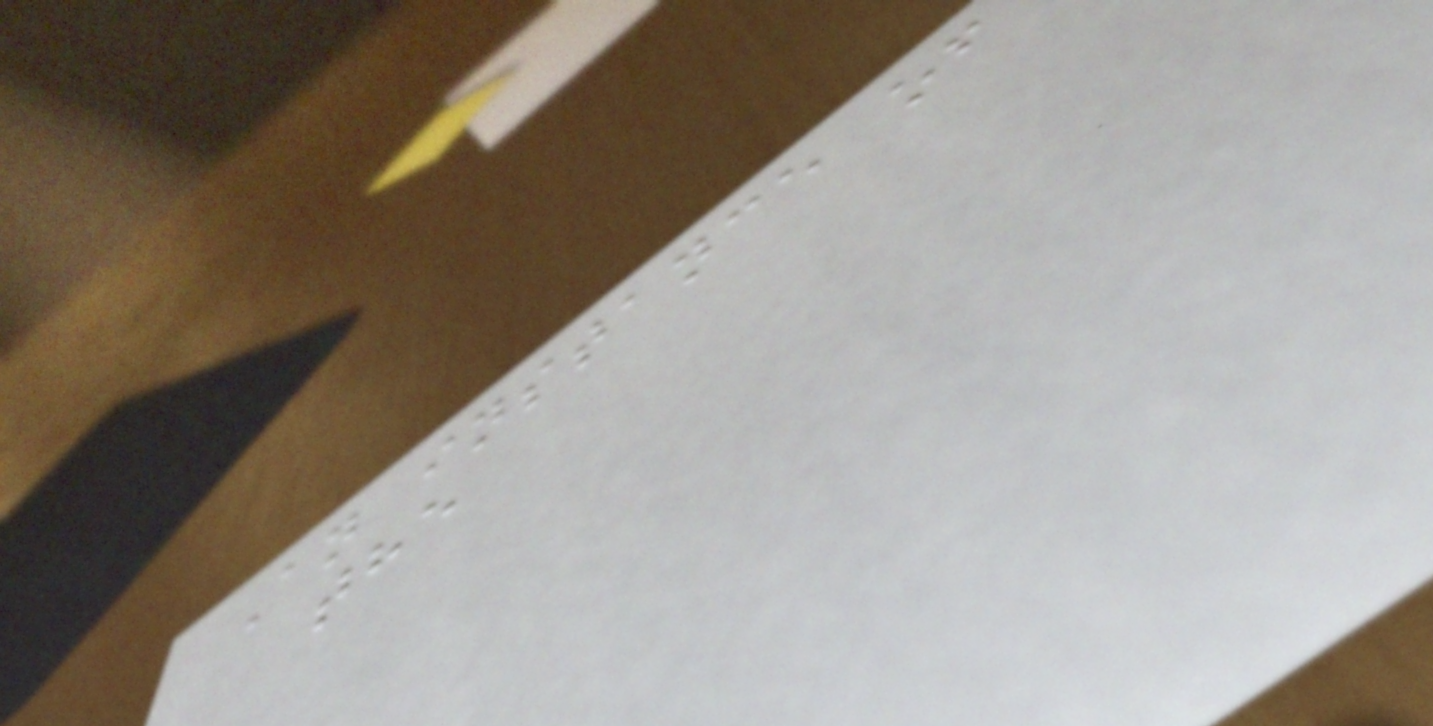An instance of
the
